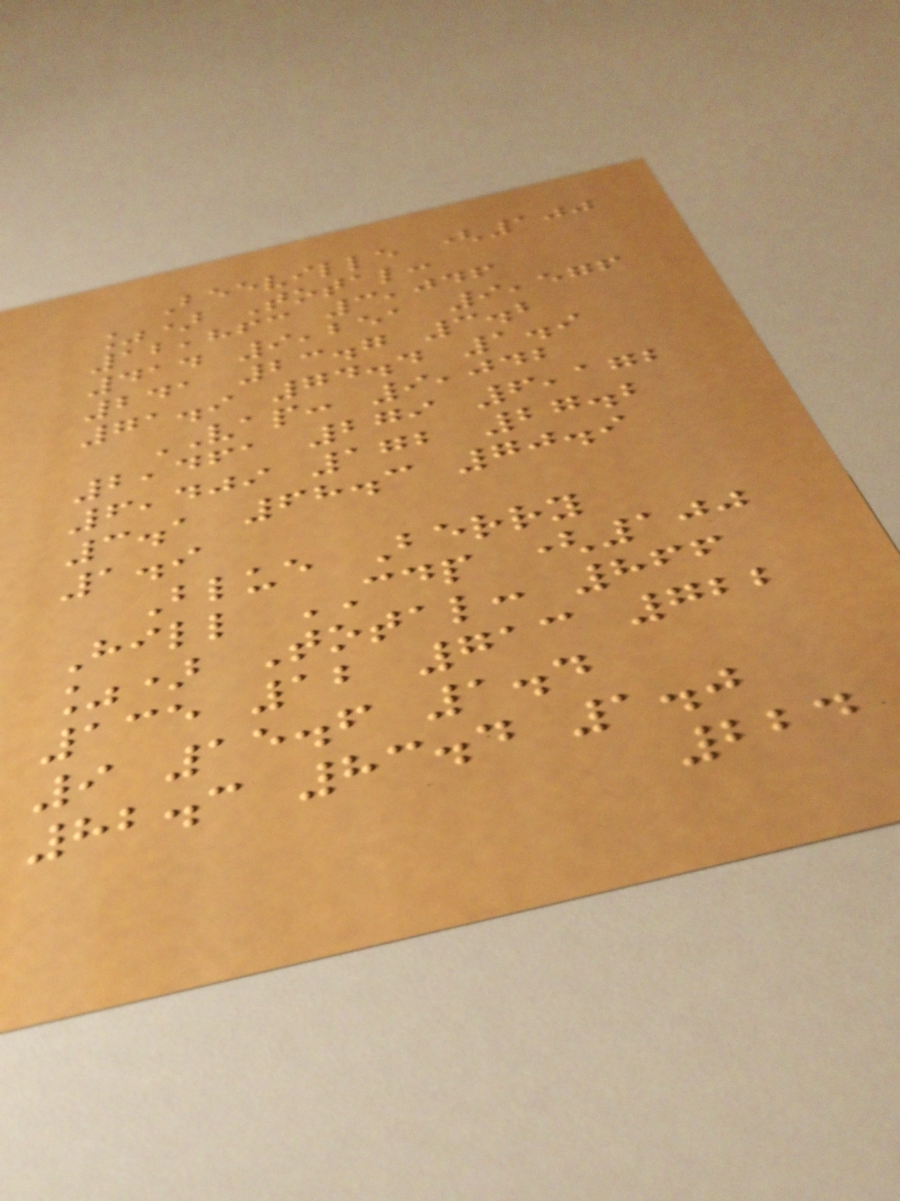Beeville (100
%) Total:
12,863 3,046
414 9,251 9,576
241 23.7 3.2
71.9 74.4 1.9
VAP: 9,042
2,461 279 6,172
6,409 172 27.2
3.1 68.3 70.9
1.9
Blue Berry
Hill CDP (100
%) Total: 866
135 12 713 722
9 15.6 1.4
82.3 83.4 1.0
224
